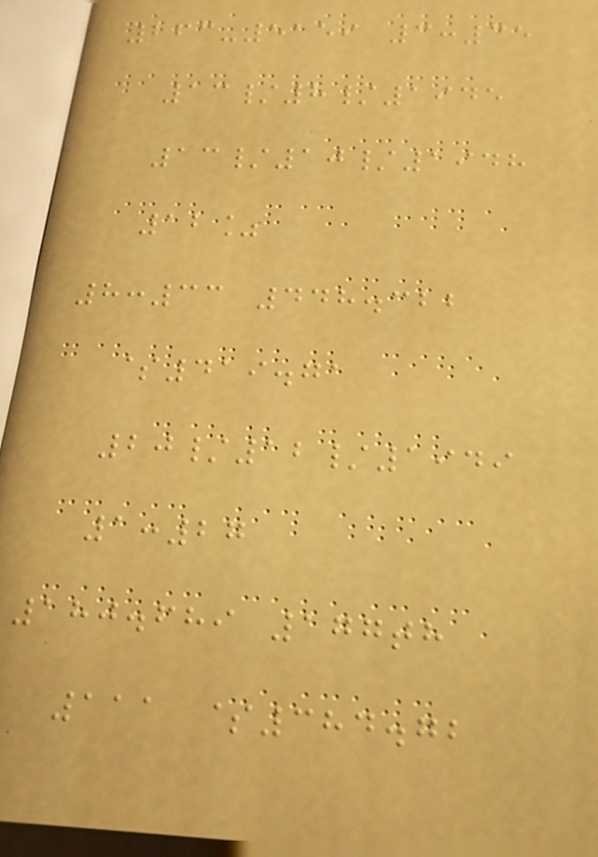263-5159 3:35
13/8/1945
13/10/1948
12%
8:33 448.322
$419.71
20/12/1949
1:27
180.689 177th
111 $384.72
